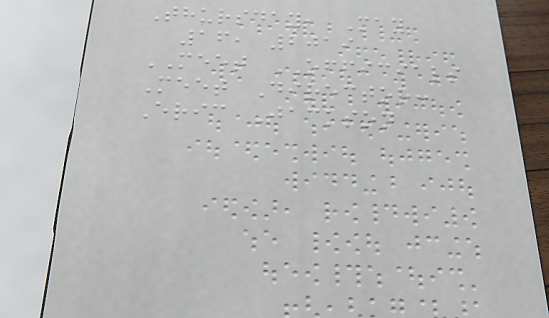Thursday, May
16, 2019
MEET OFFICIALS
Meet Director:
Eric Jackson
